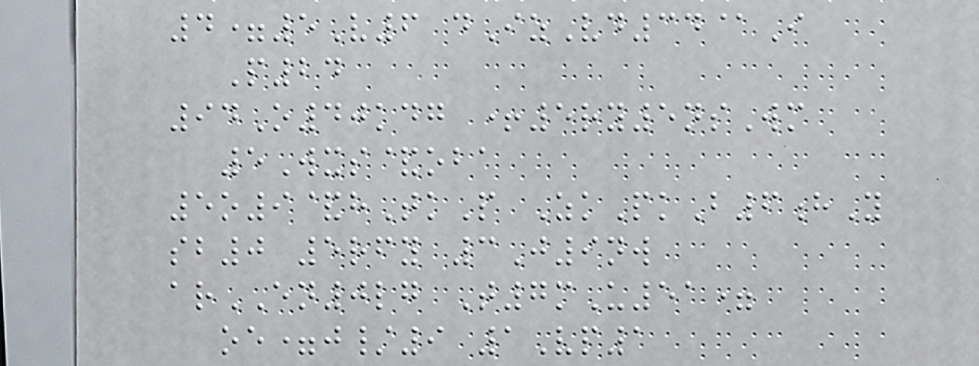4=5V6 dIzVd34@I
P24
94O40kdg +5ry5nsWm
5Wxs&oba
5o9&hTkP ZkPkB6hY
sb0 5rfy 3J9nw
arEN0lg T7mU51=
oe=j/9 1Vp1
